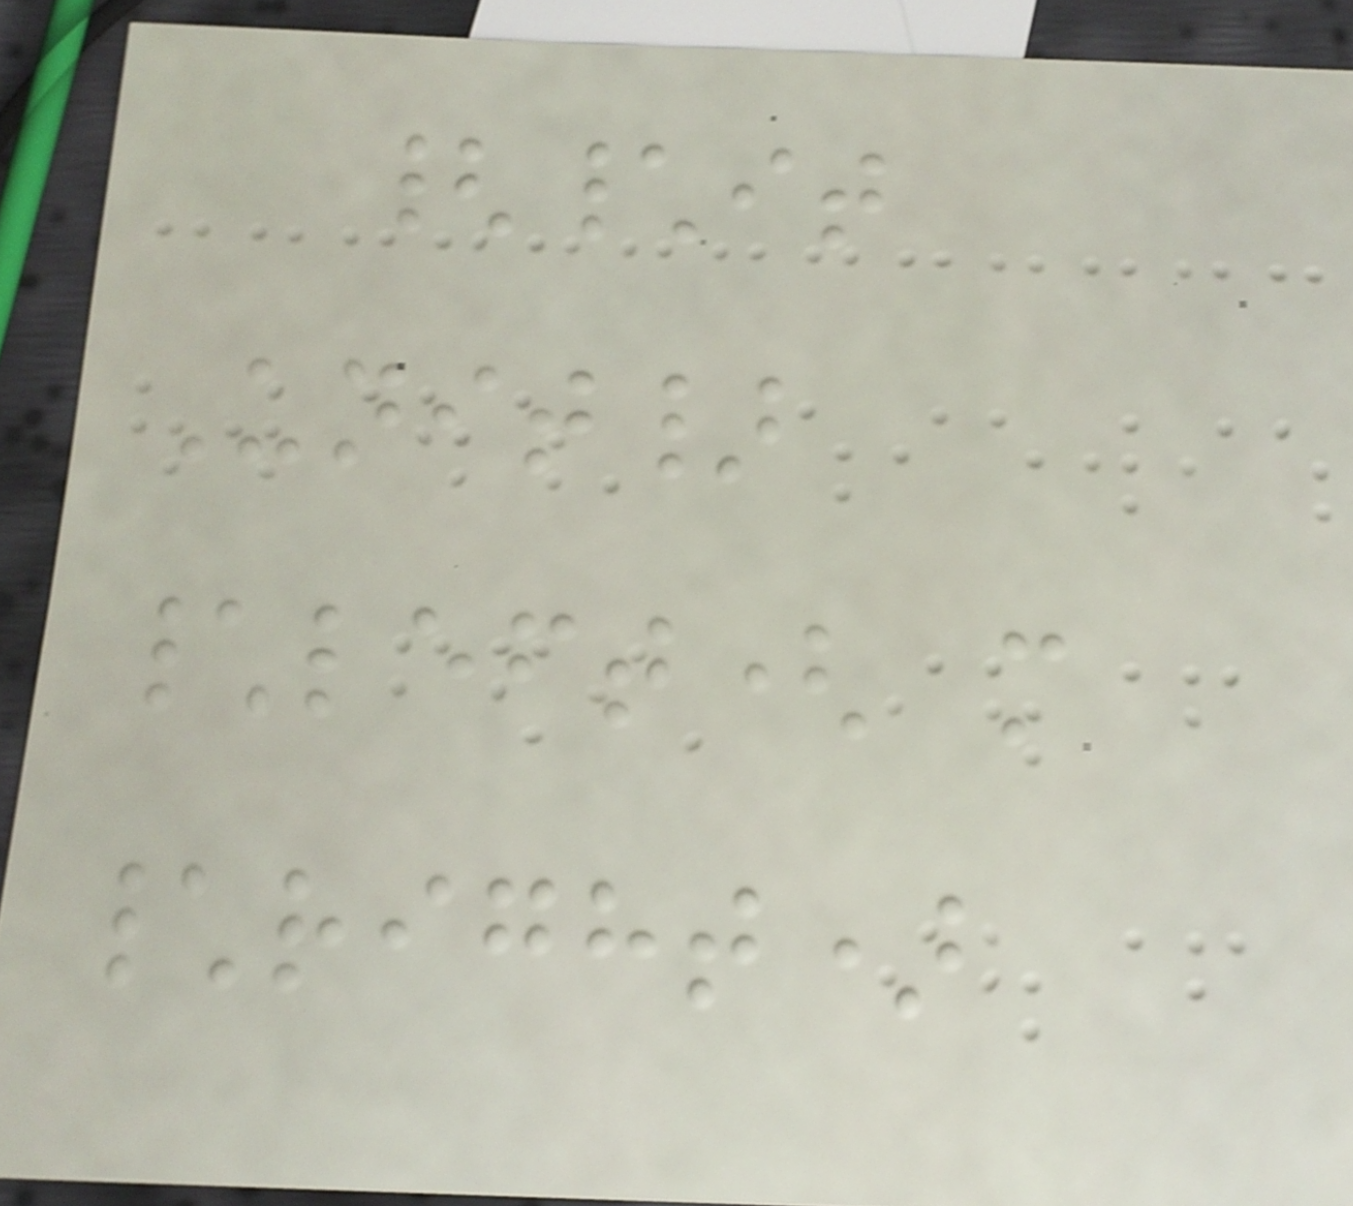{\it
Unit}
\left( m
\right)
